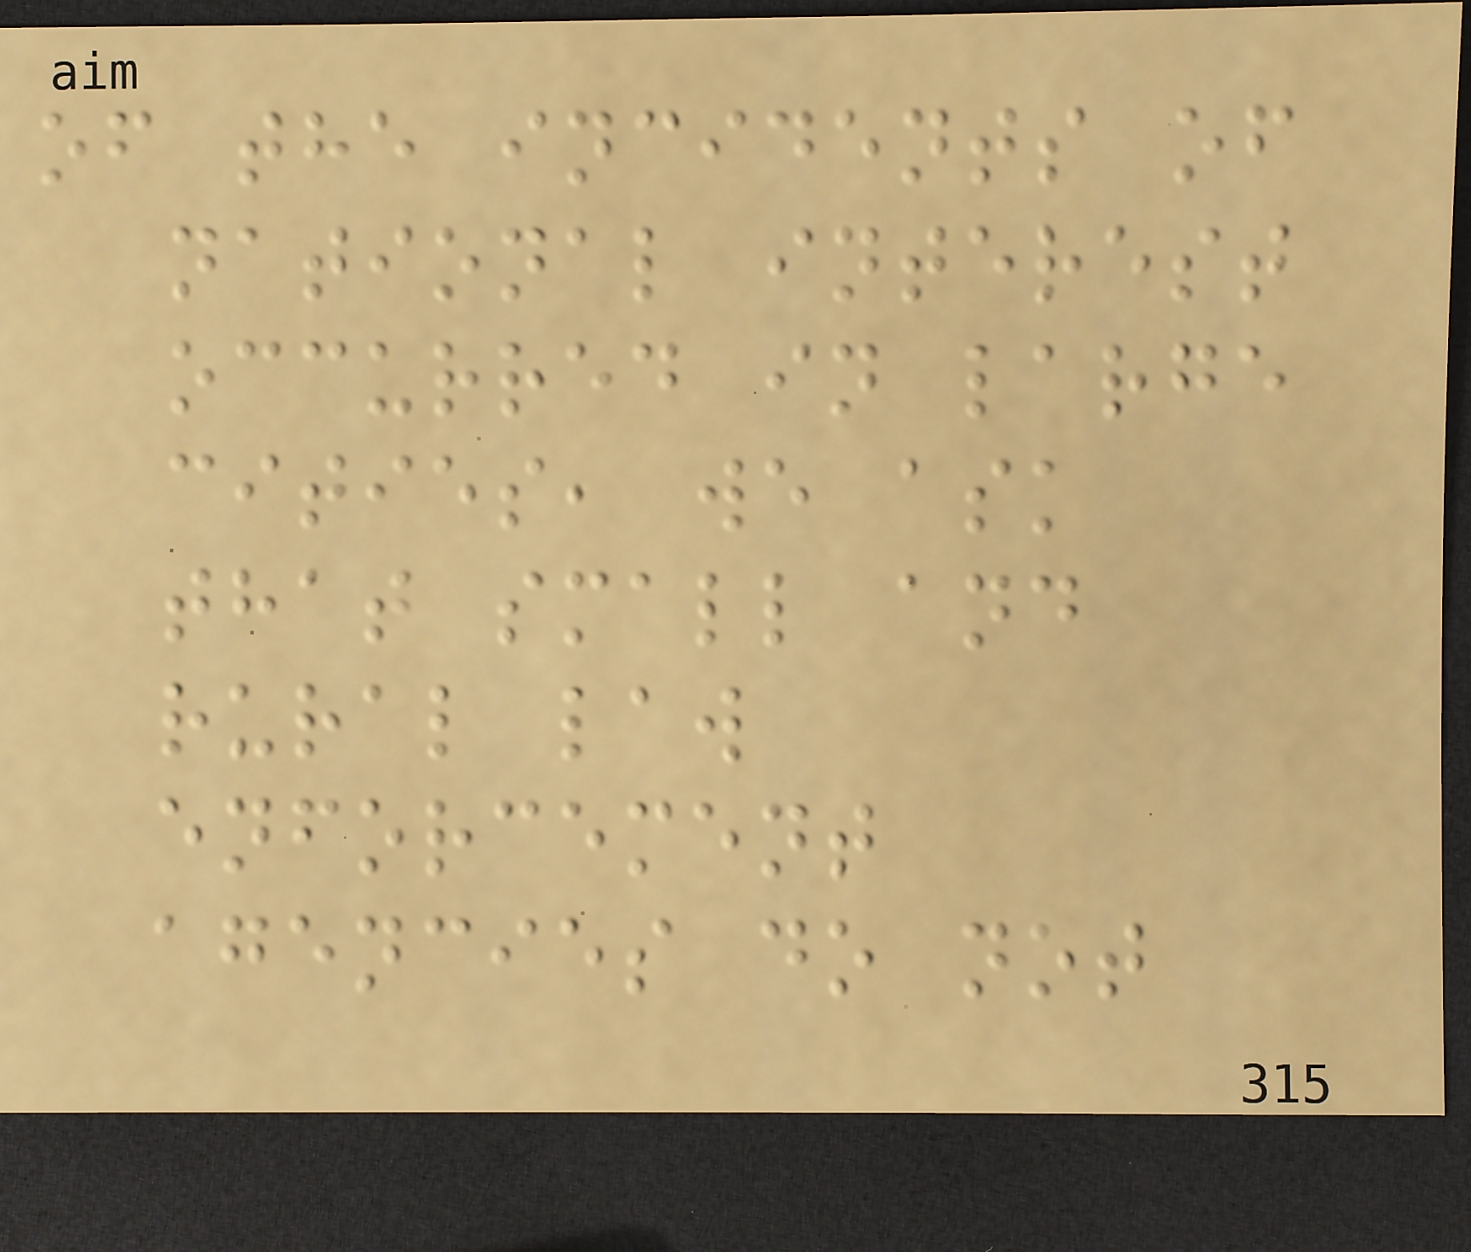of the incidents of
national interest
occurred in large
cities, we ask
that small and
rural law
enforcement
agencies do not
